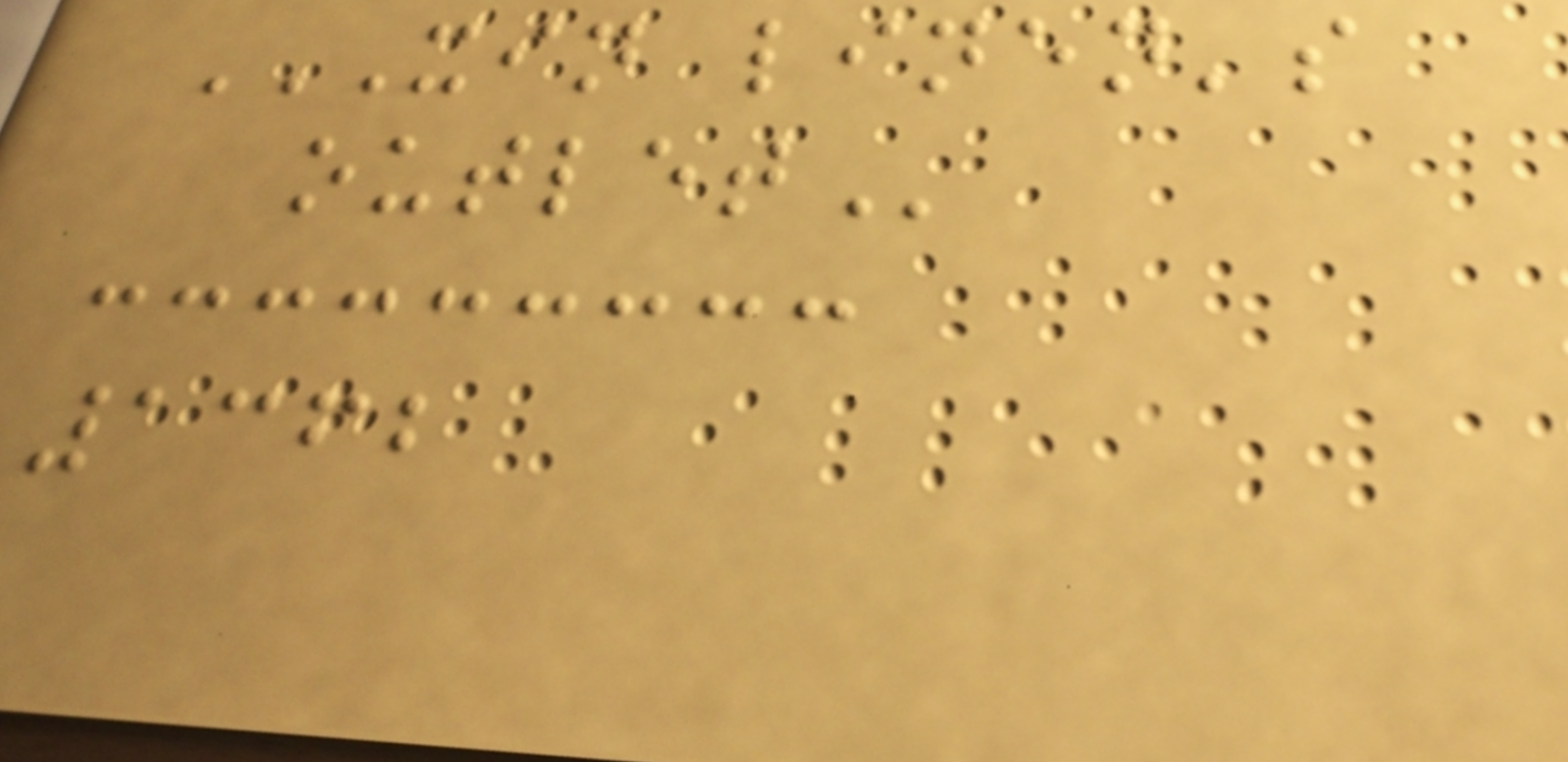XIN LINEN'S
OUTLET
1362
